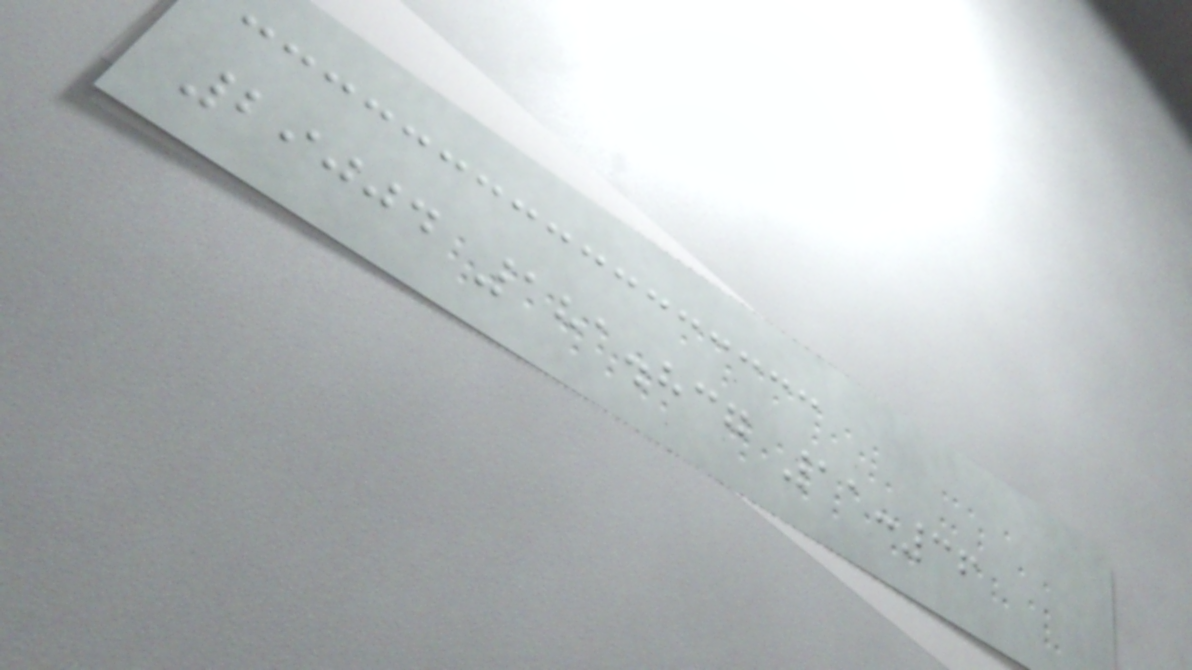29004 181.837 11:36
